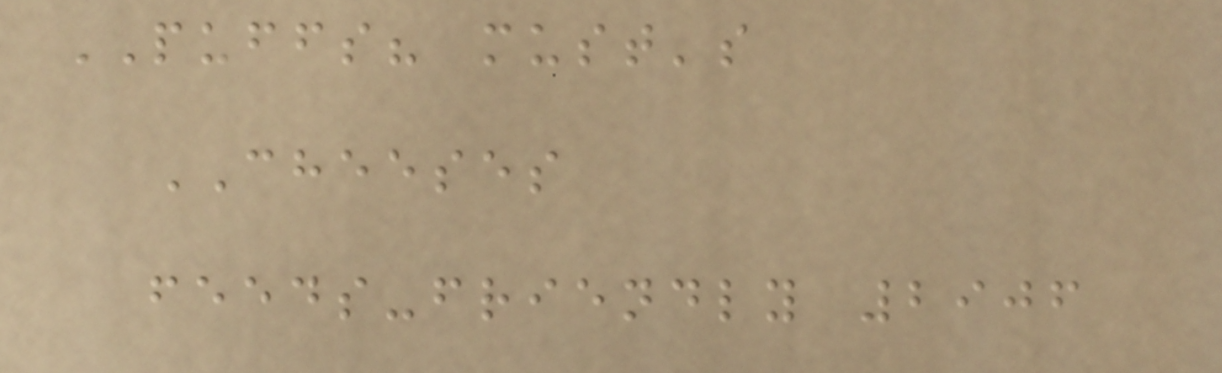PUFFS? must's
CHEESES
feeds-friendly 2906
